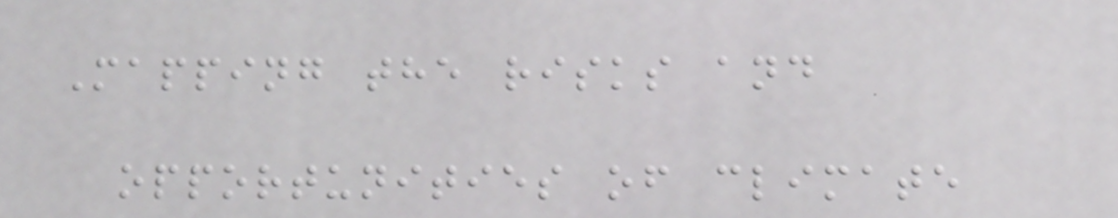Mapping the risks and
opportunities of climate
